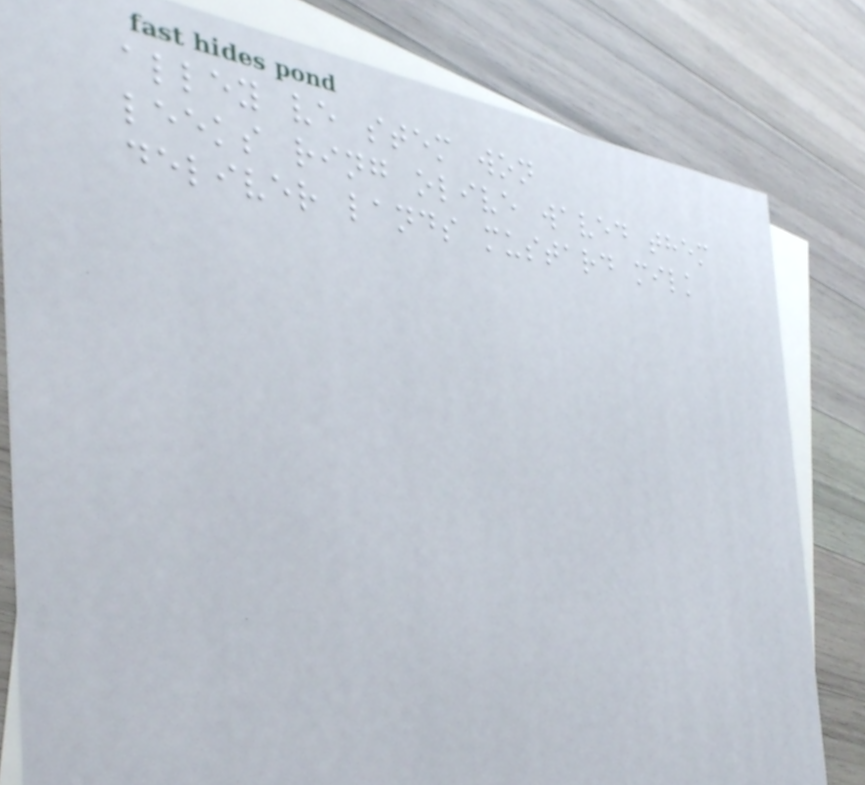alley ve stem won
leeks ring olive waved them
deliver lands mustard milk
